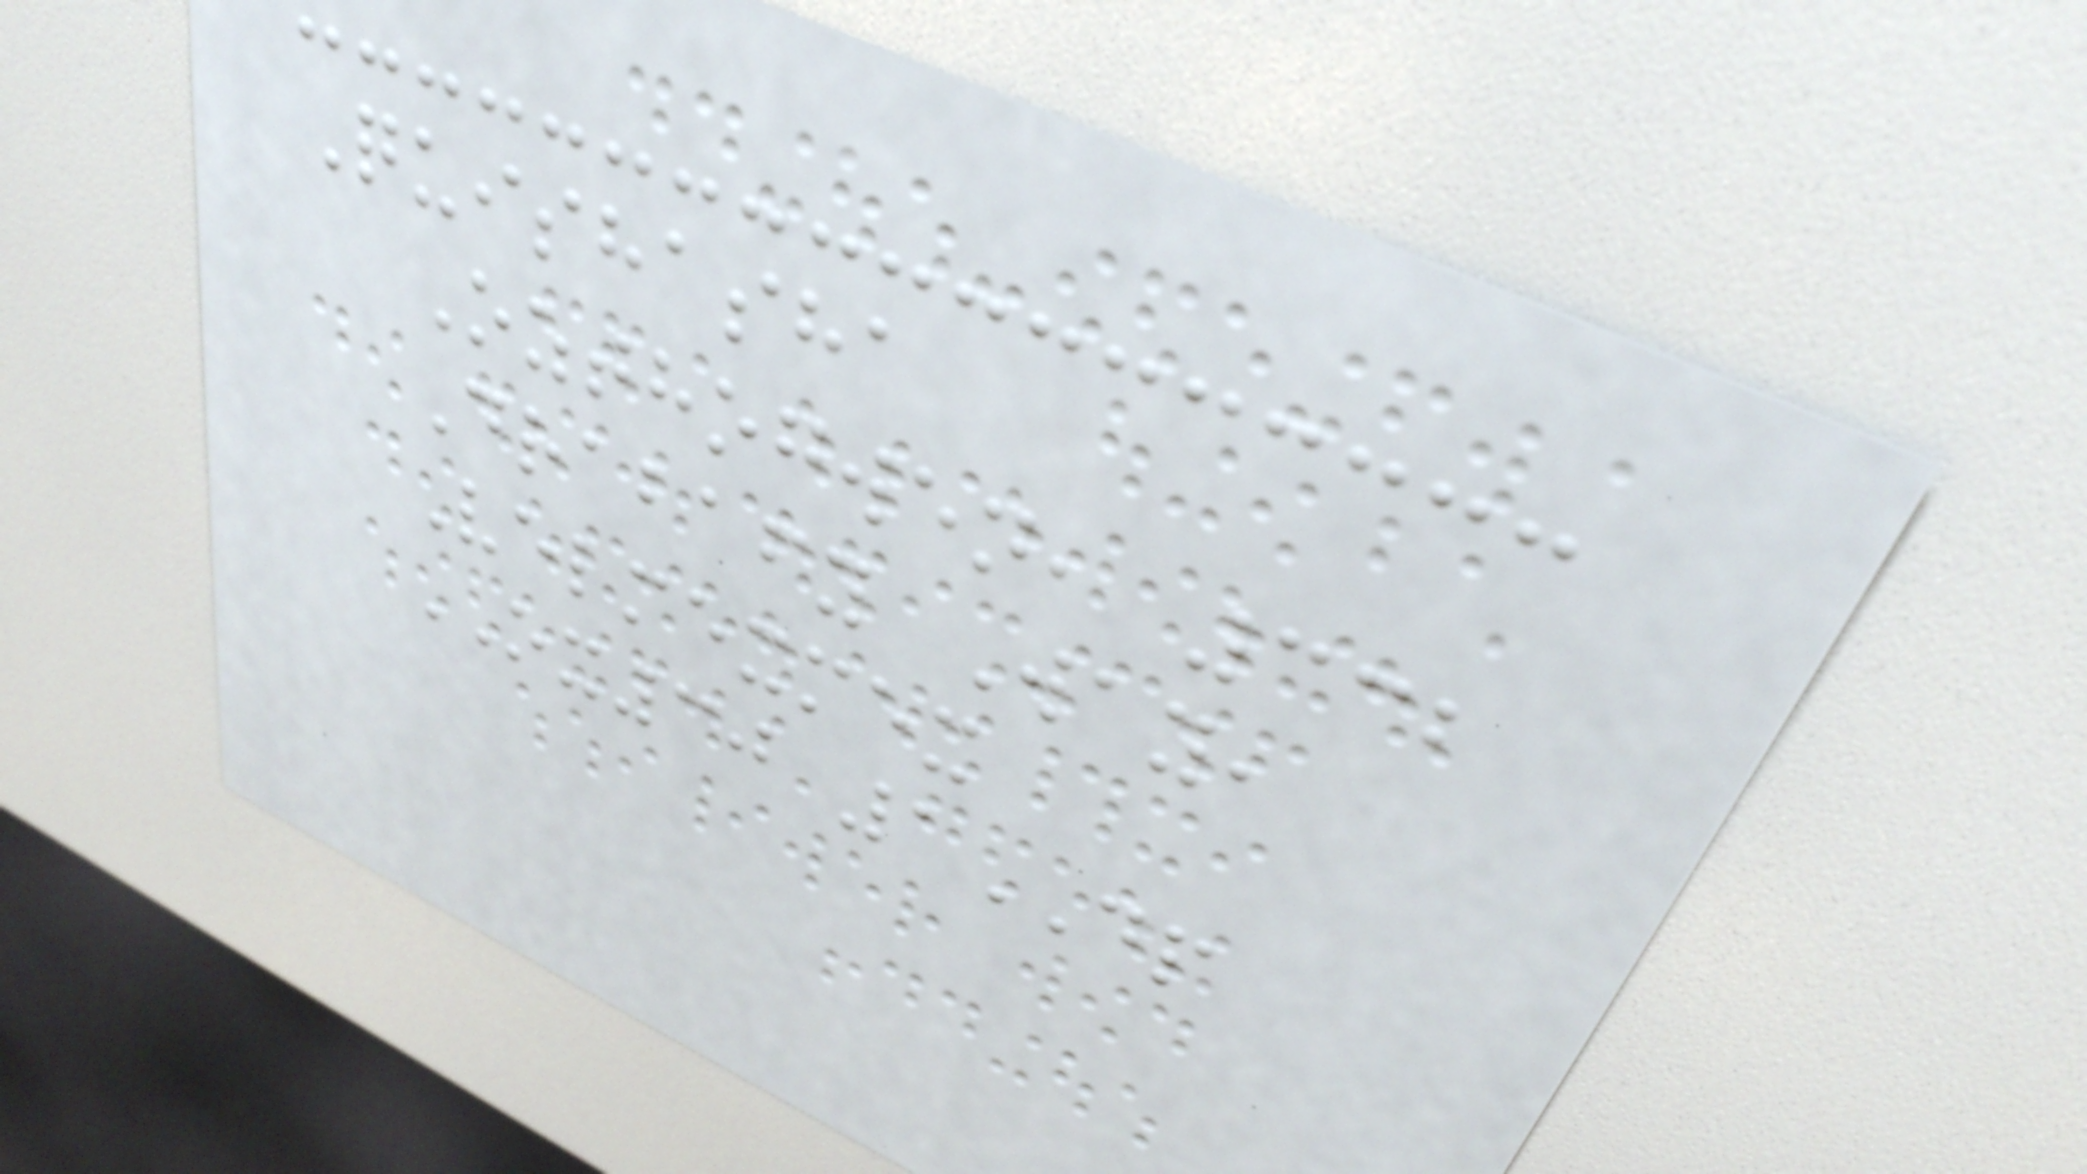Quishasha
Ozthogwen, 332
Drabafy Way,
Velmexmex
OX30 1DP
